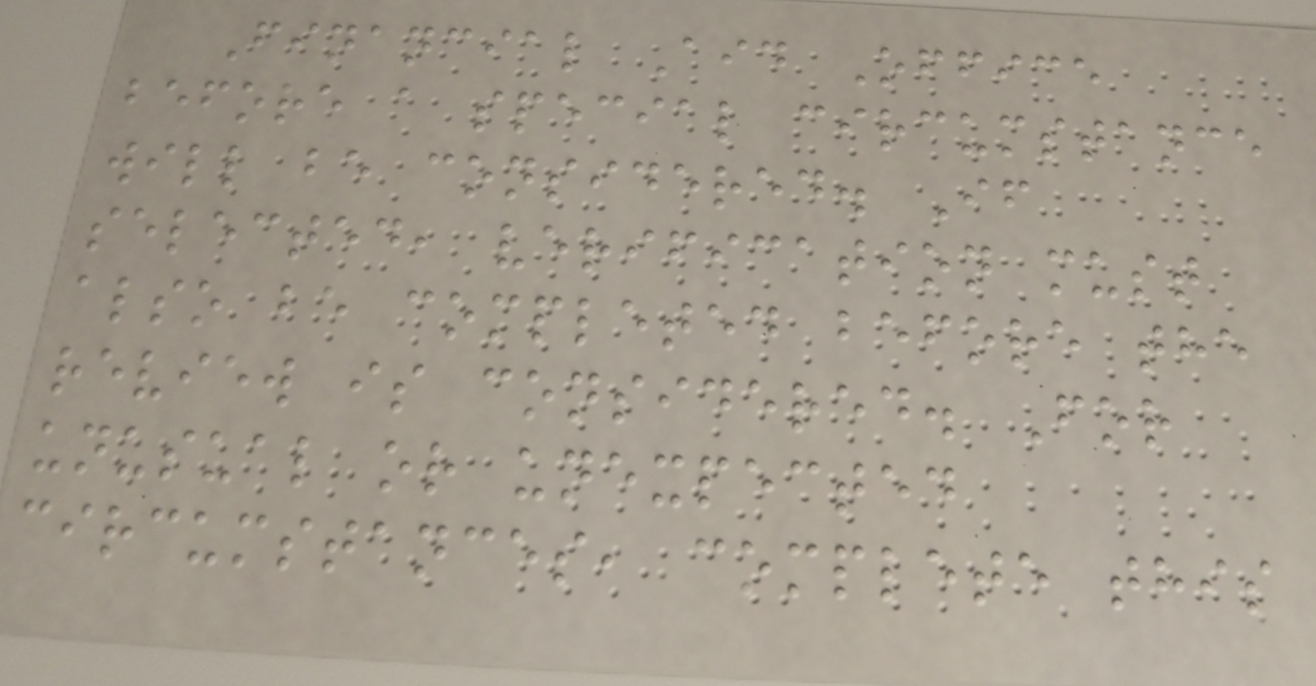Financial Aid Office
before a special circumstance
will be considered. If
selected, verification must
also be completed before the
review is considered. For
unusual or unexpected
circumstances, complete this
